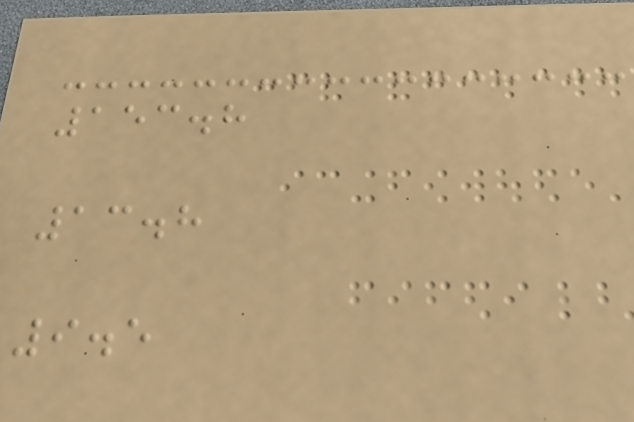153.8
13.8
9.5
